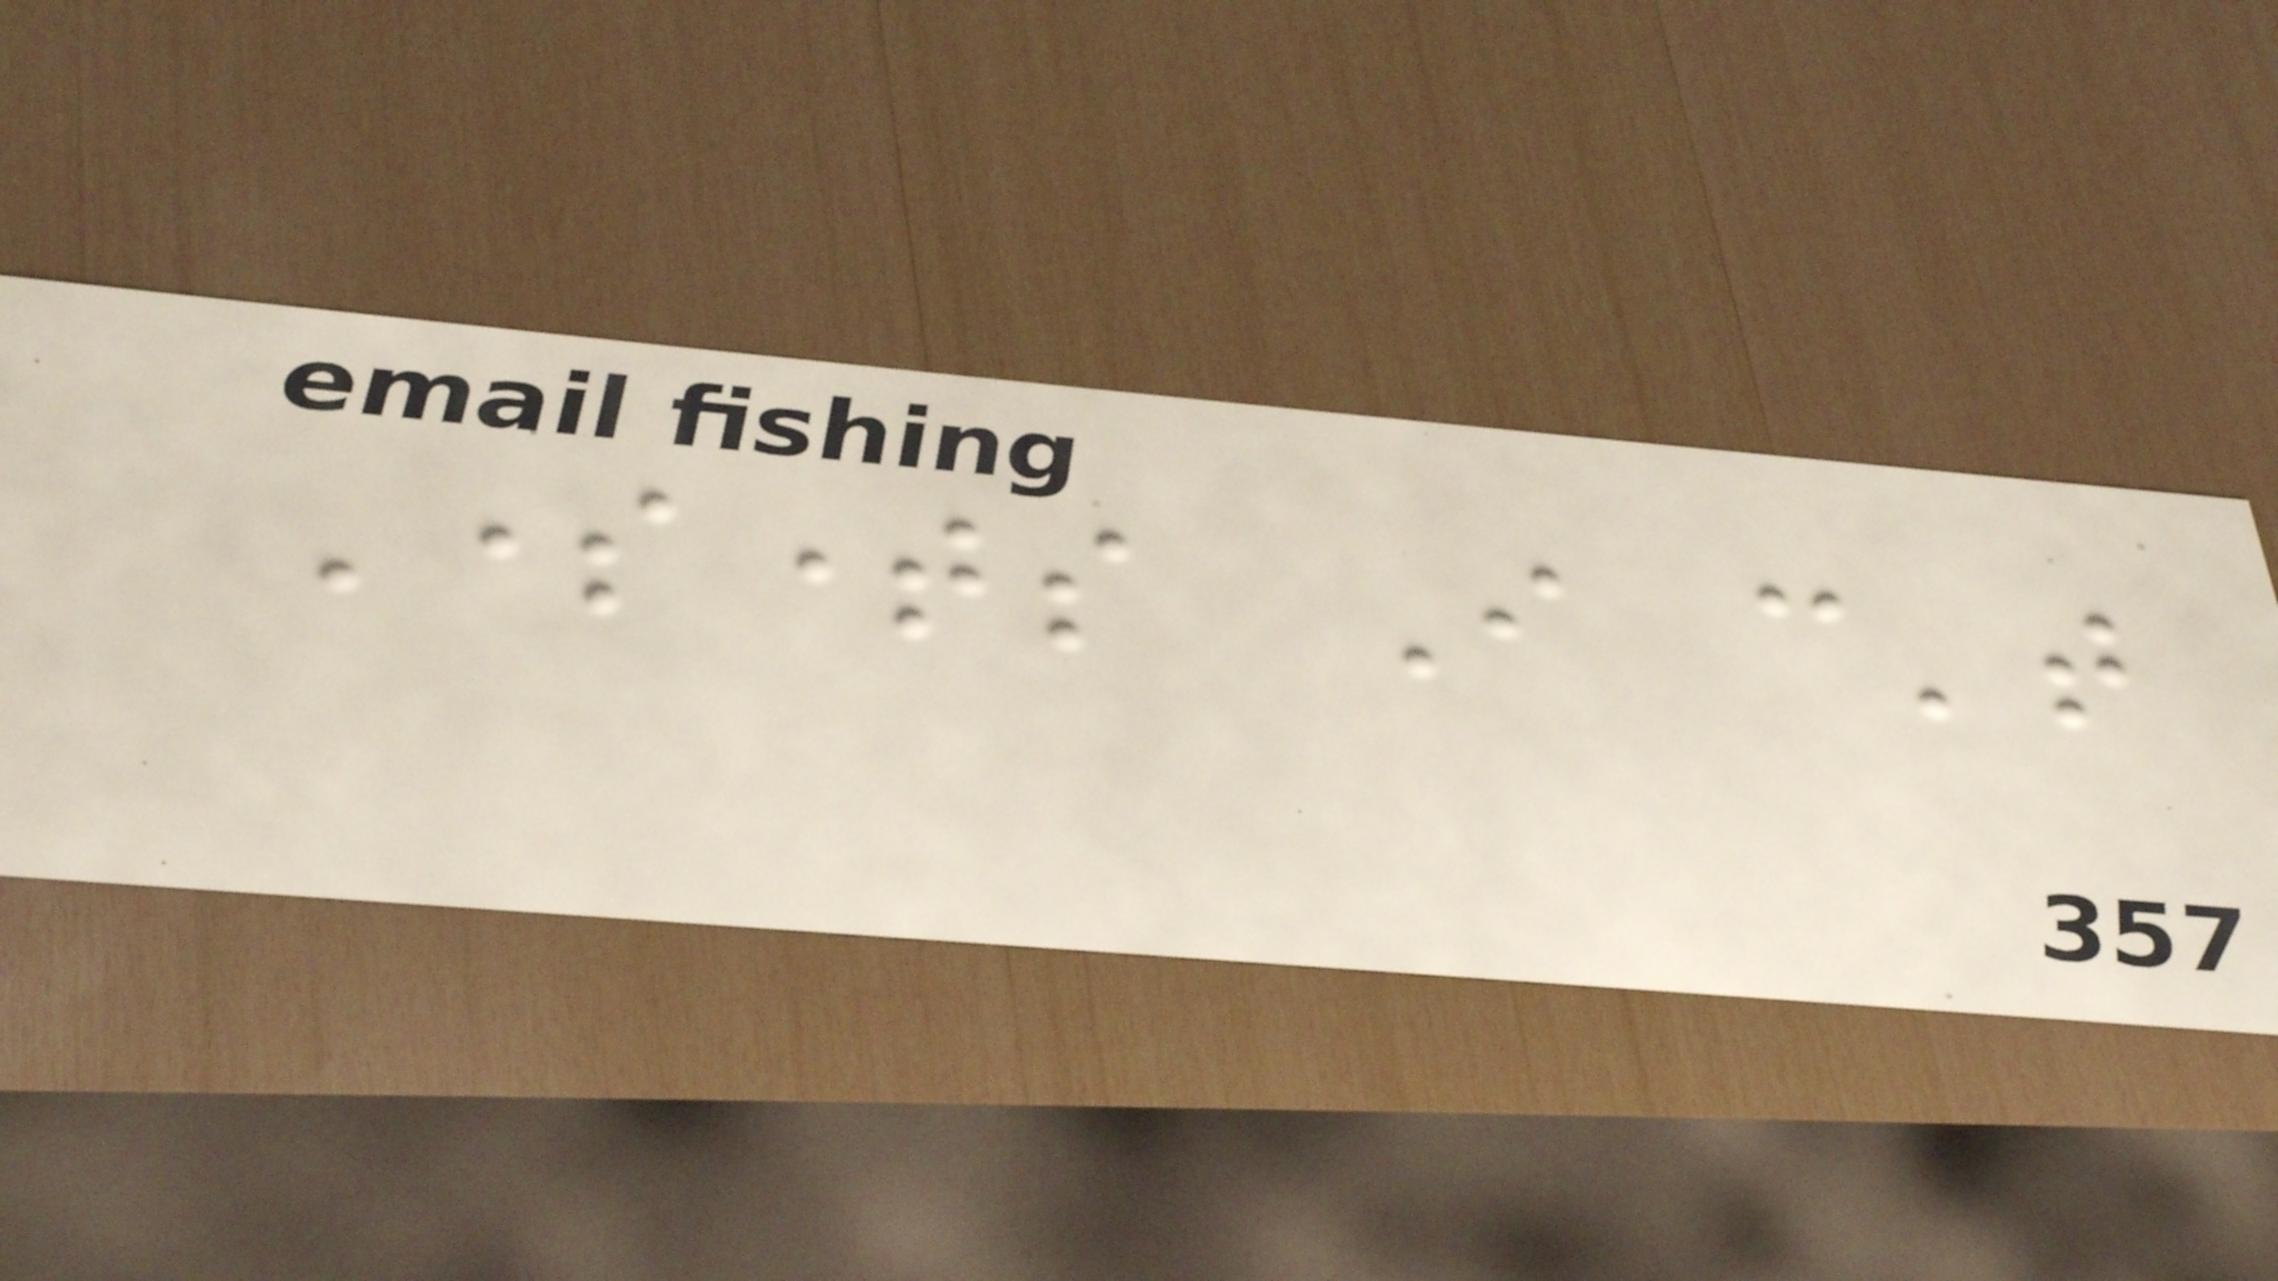Sometimes I can't
